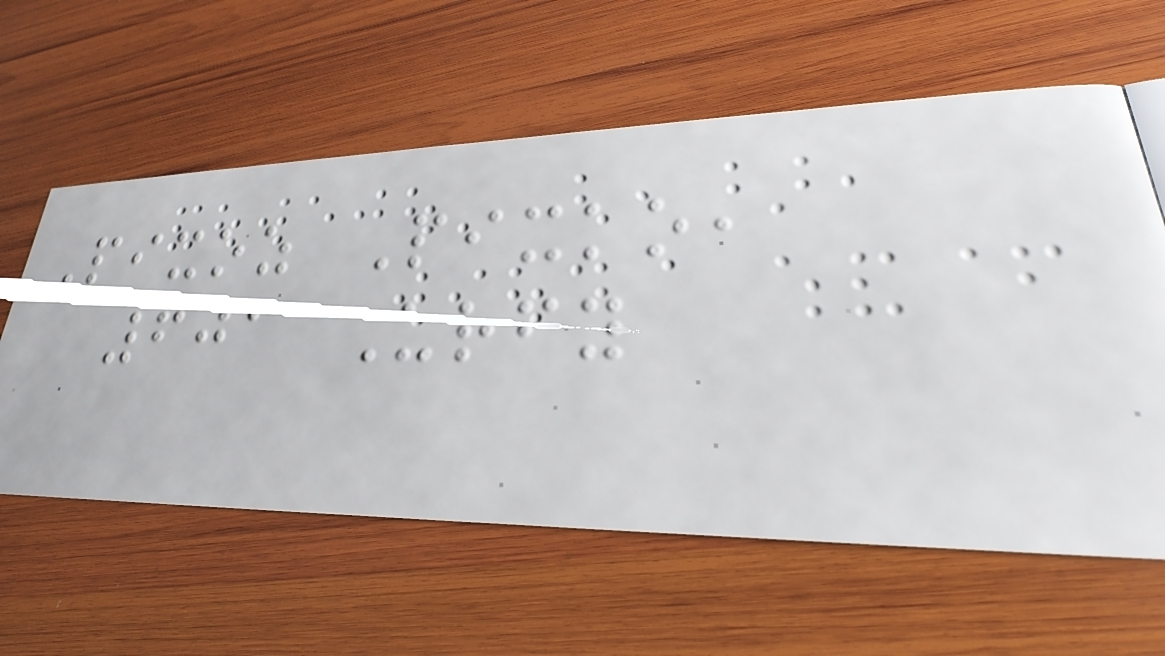Pixoz Pixko,
601 Urfy
